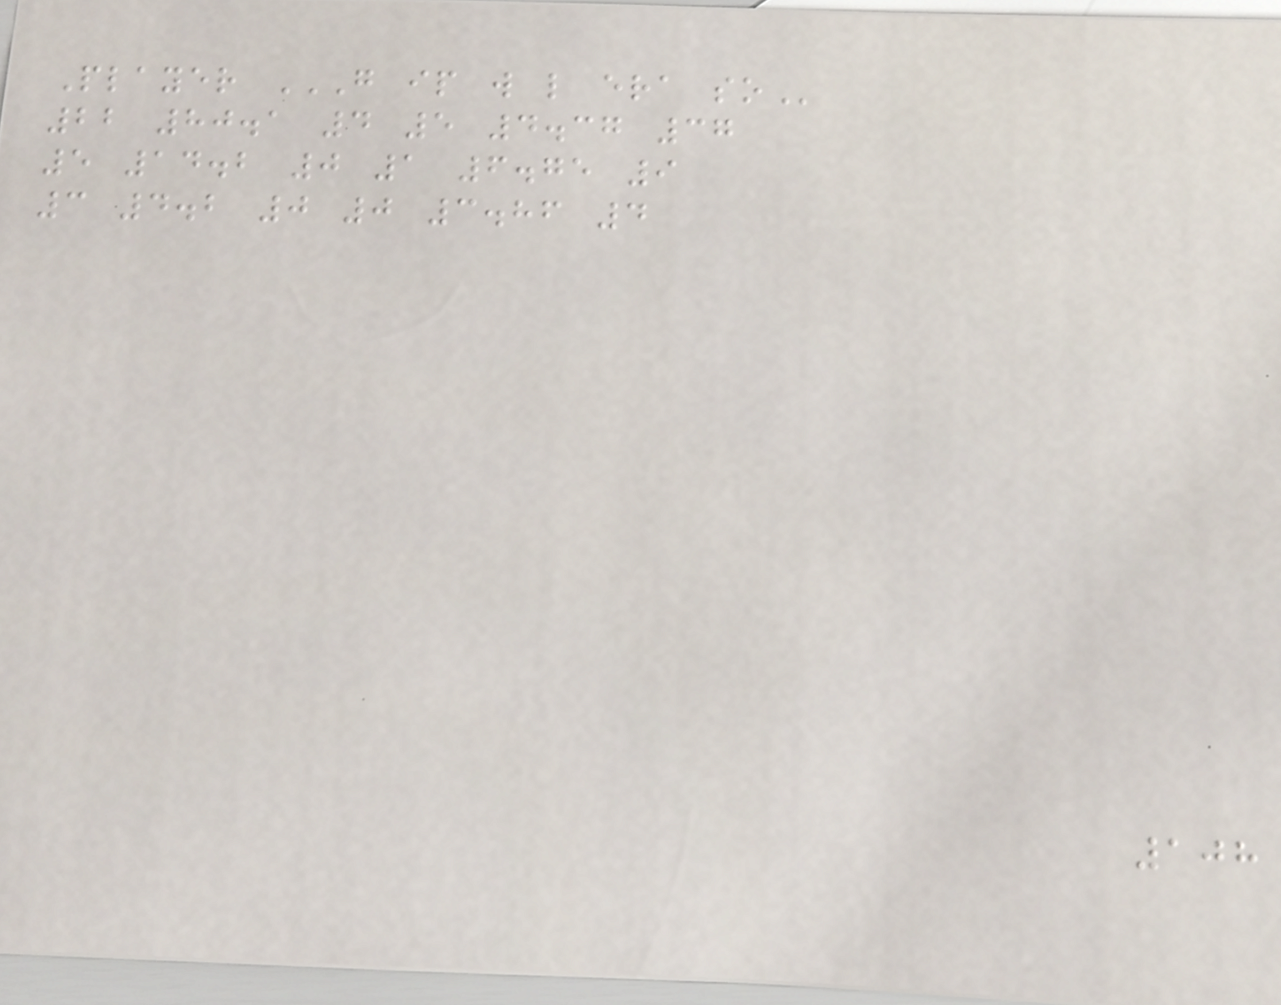Player G IP W L ERA SO
22 80.1 4 5 4.37 37
5 14.2 0 1 6.75 9
3 4.2 0 0 3.86 4
108
